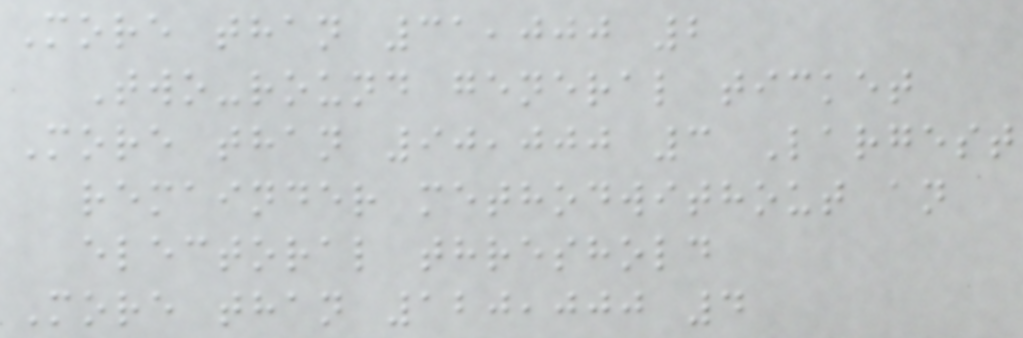More than 31,000 2
Two-round general ticket
More than 90,000 3 Largest
remainder methodwithout an
electoral threshold
More than 120,000 4
